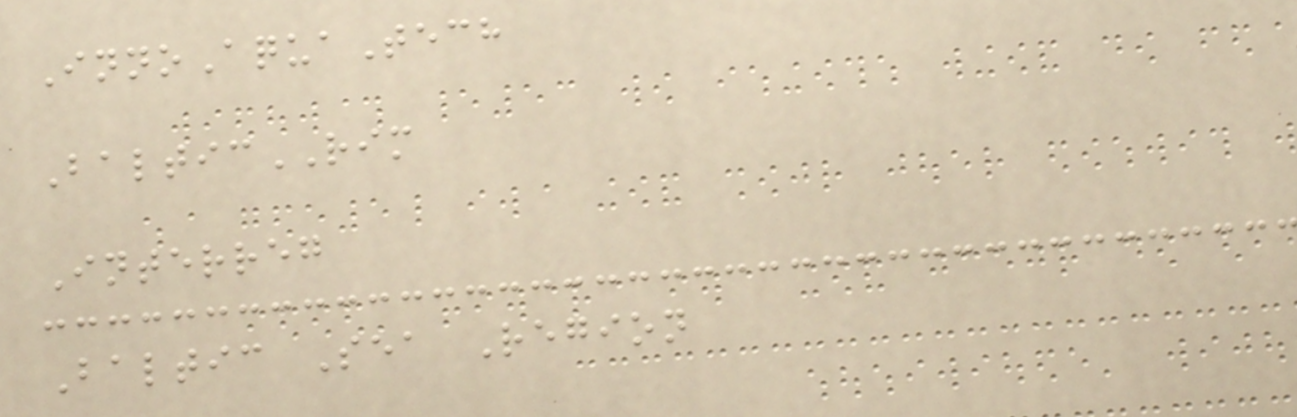InnoAquaTech
BalticRIM
Interreg
Baltic Sea Region
